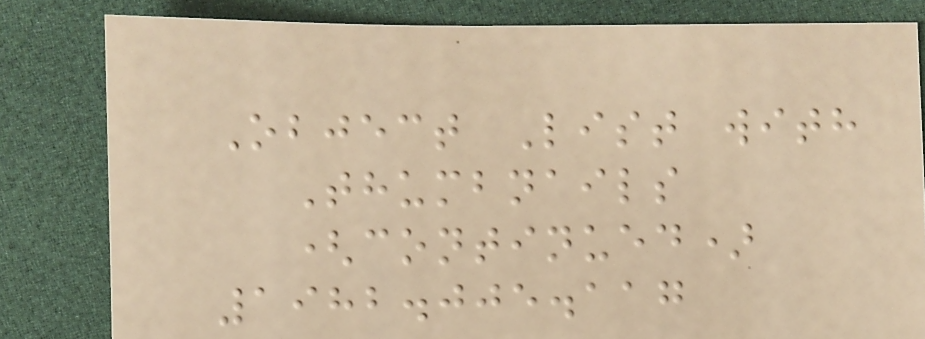Object List with
Thumbnails
(continued)
1982.005.117
